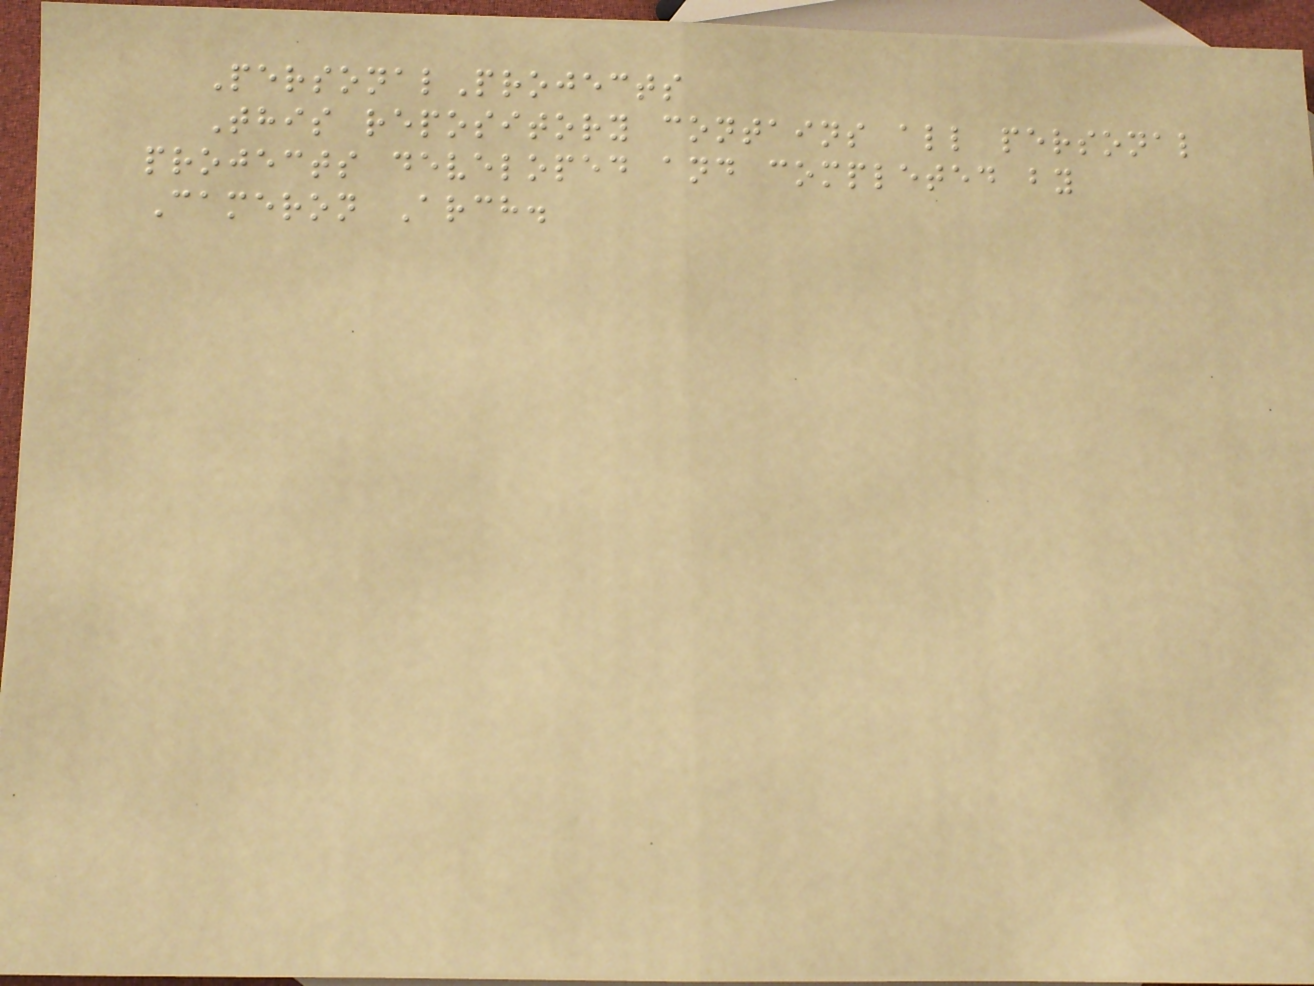PersonalProjects
This repository contains all personal
projects developed and completed by
Cameron Arch.
